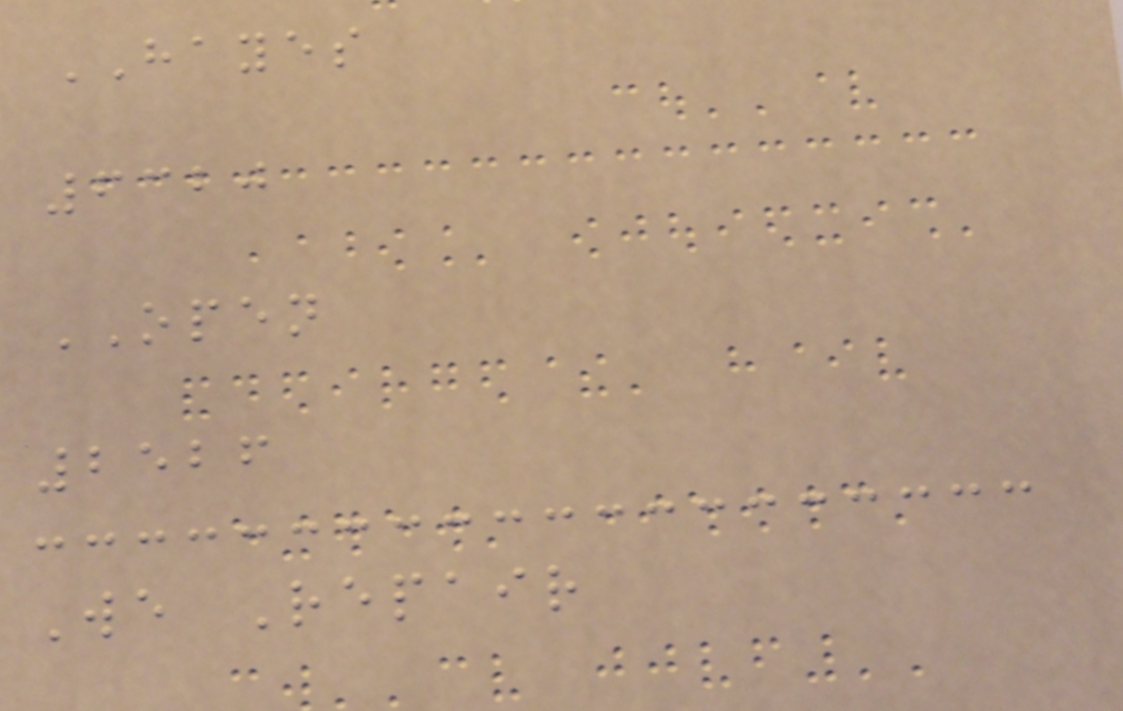HAYES
6320
OPEN
2526
We Repair
